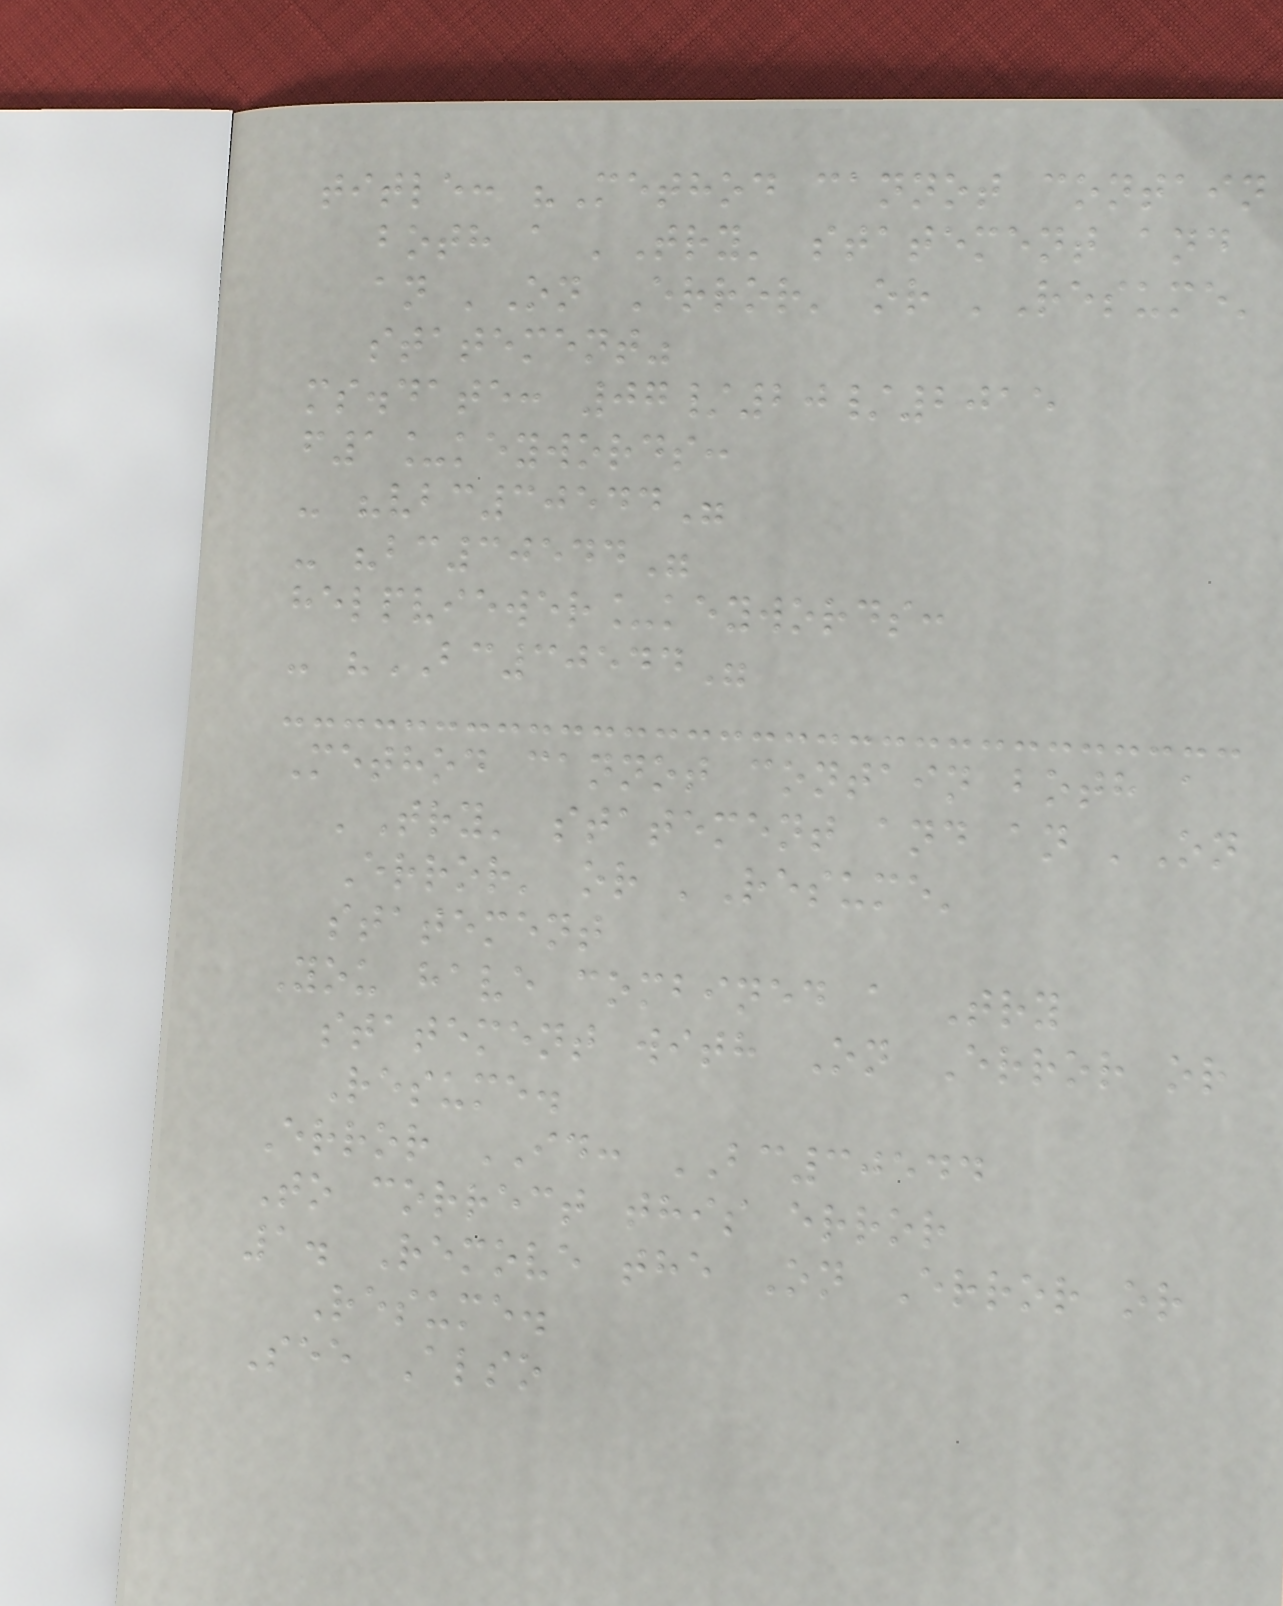title: "Method cannot contain
both a 'Try' statement and
an 'On Error' or 'Resume'
statement"
ms.date: 07/20/2015
f1_keywords:
- "vbc30544"
- "bc30544"
helpviewer_keywords:
- "BC30544"
Method cannot contain both a
'Try' statement and an 'On
Error' or 'Resume'
statement
You have combined a Try
statement with On Error or
Resume.
Error ID: BC30544
To correct this error
1. Remove the On Error or
Resume.
See Also
